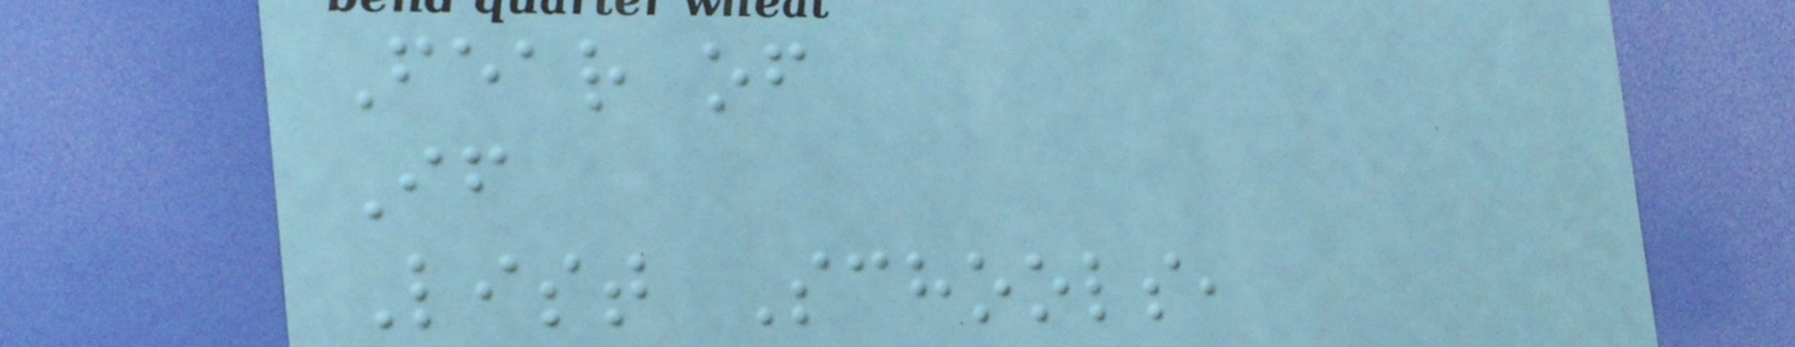Fear of
If
List Schools,
